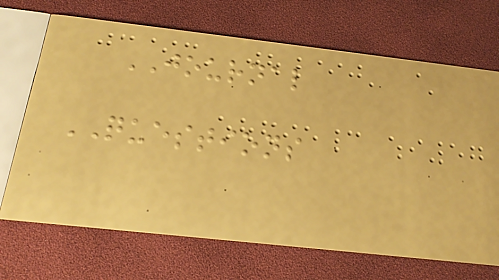JOURNAL
QUESTIONS
